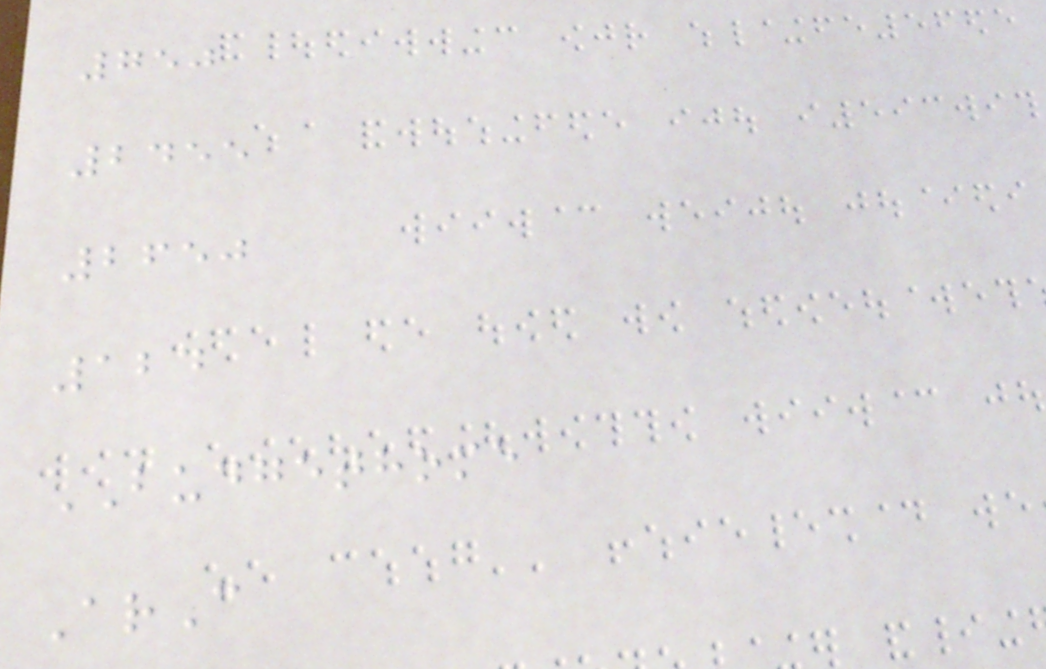750
2455
2650
124
BUDGETHOME
ArC
